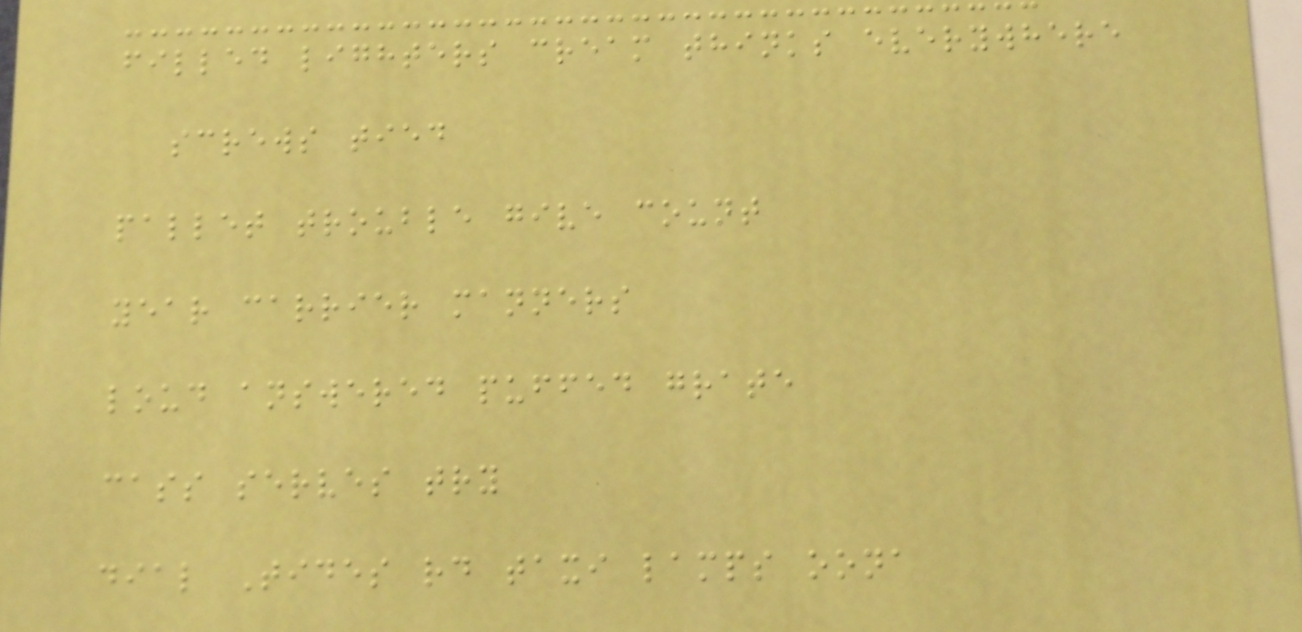filled lighters cream thinks everywhere
screws tied
pallet trouble give count
year carrier manners
loud answered puffed grate
cass serves try
dial Tides rd taxi lamps oona
